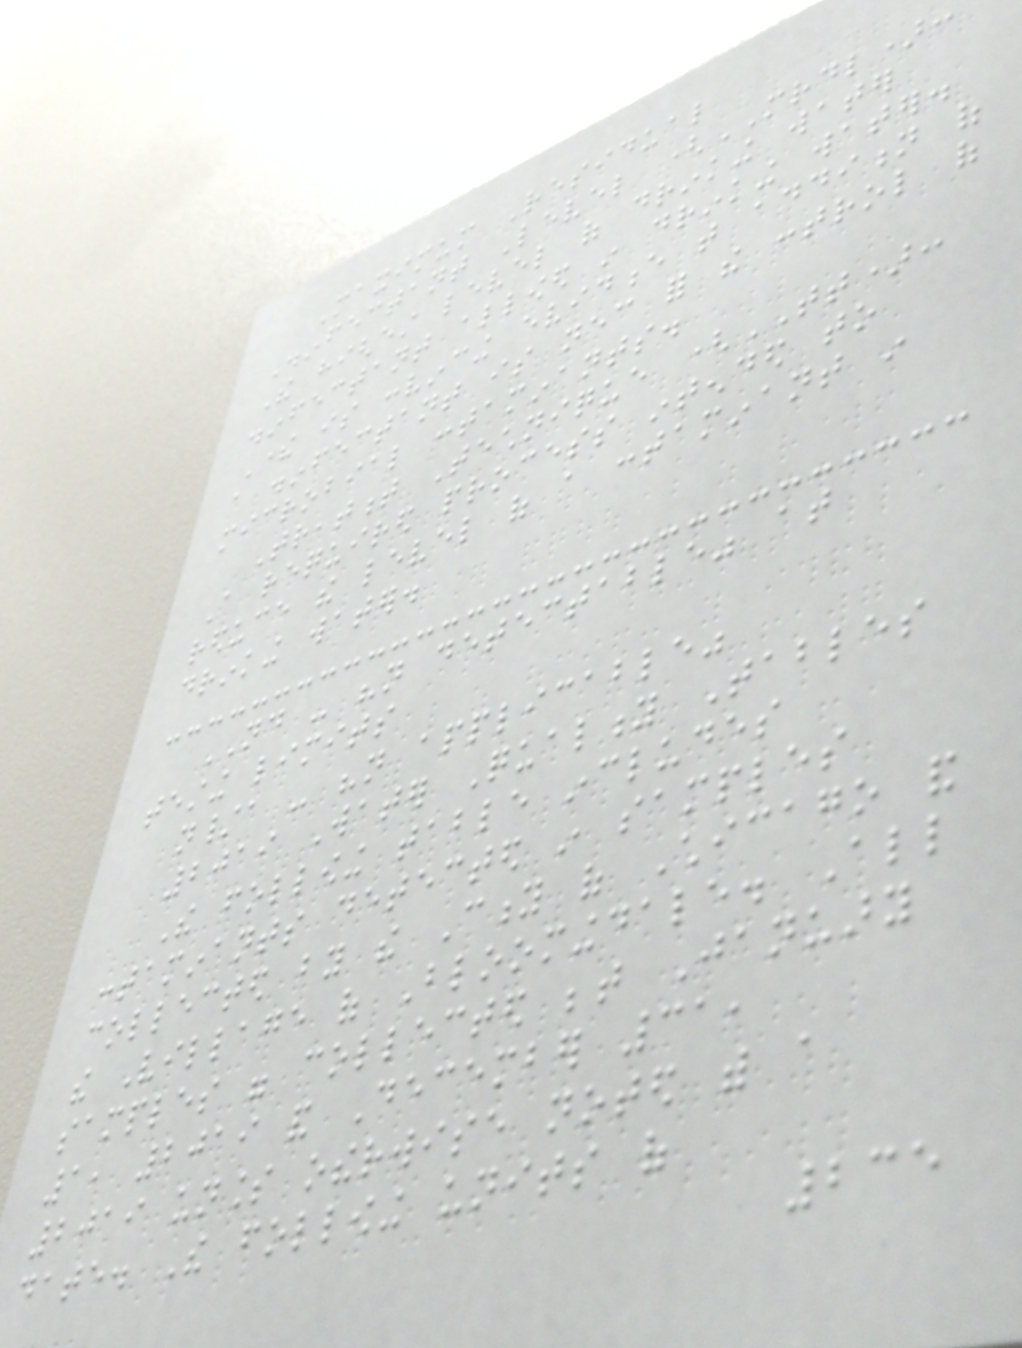Maximum Residual
Disinfectant Level (MRDL):
The highest level of drinking water
disinfectant allowed in drinking water.
There is convincing evidence that addition of
a disinfectant is necessary for the control of
microbial contaminants.
Treatment Technique (TT):
A required process intended to
reduce the level of a contaminant in
drinking water.
ND - "not detectable" at
testing limits
n/a - "not applicable"
2019 Water Quality Tables
The following table includes
contaminants detected in samples
collected by the City of Chicago and
the Village of Bloomingdale. All
samples were collected between January
1, 2019 and December 31,
2019 unless otherwise noted with a
date. The following units of
235
